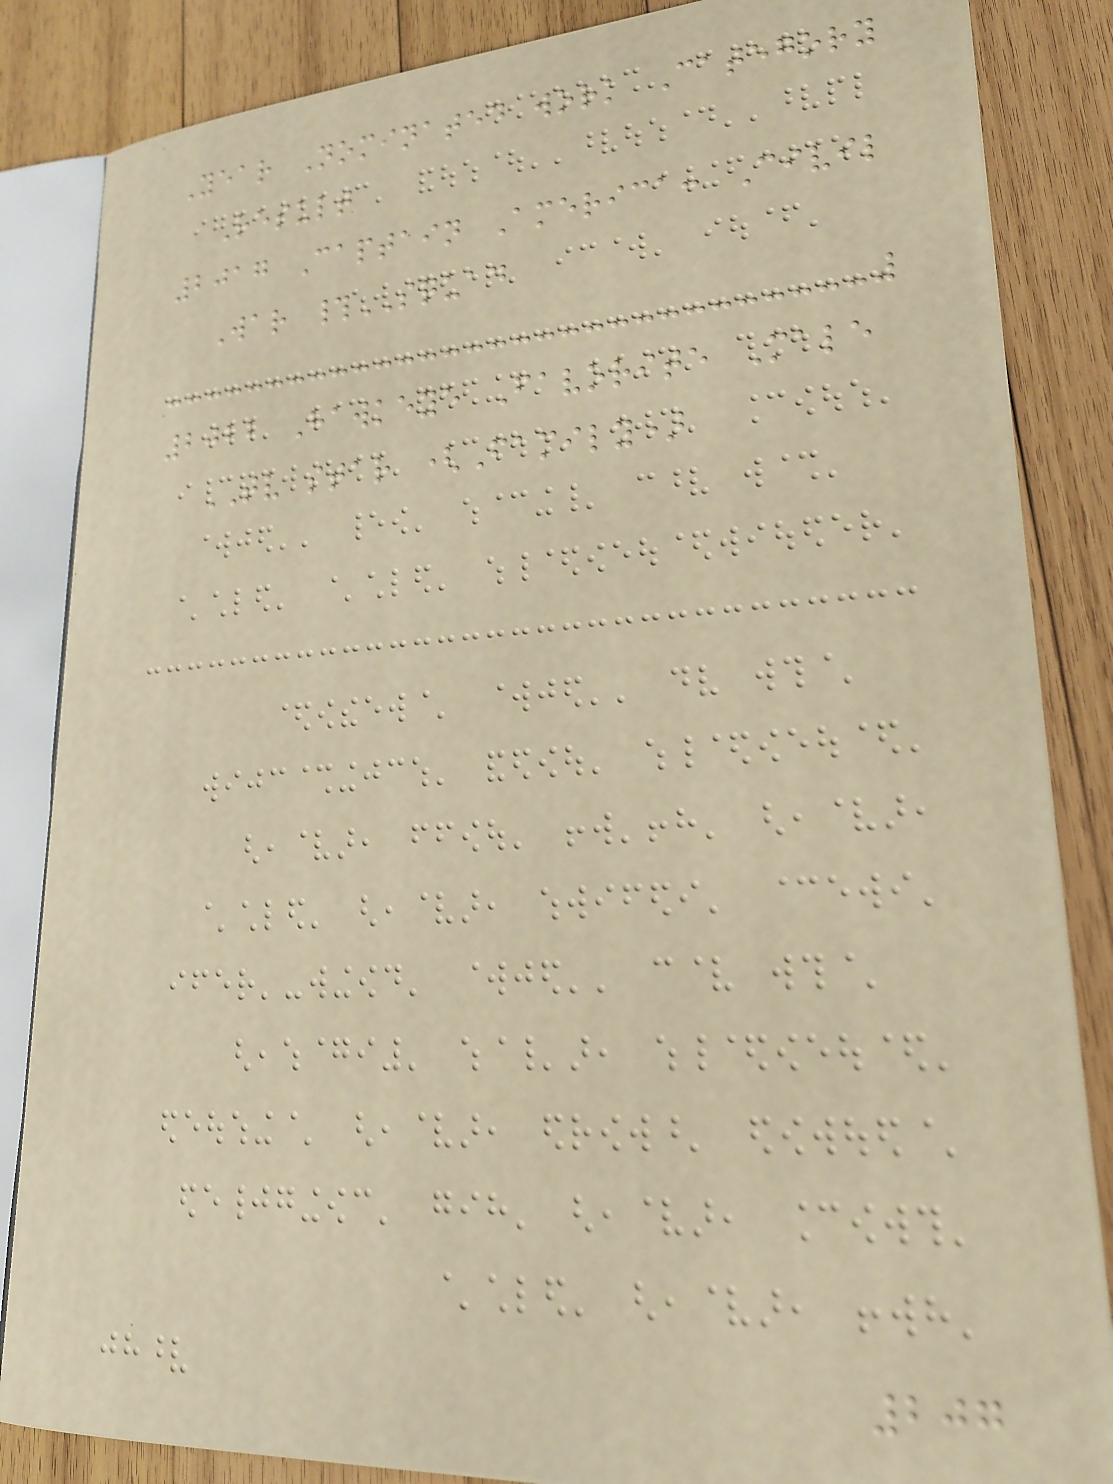Year Nominated work Category
Result
2017 Captain America: Civil
War #SQUAD
2022 Hawkeye Favorite Male
TV star (Family)
207
